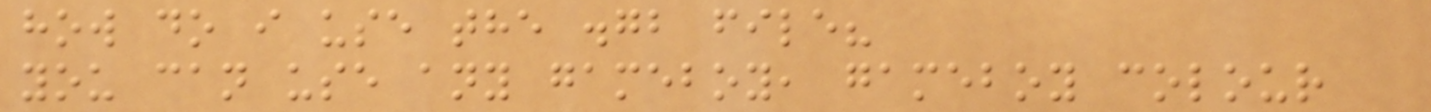how do i use the .gb file?
you can use any gameboy, gameboy colour
